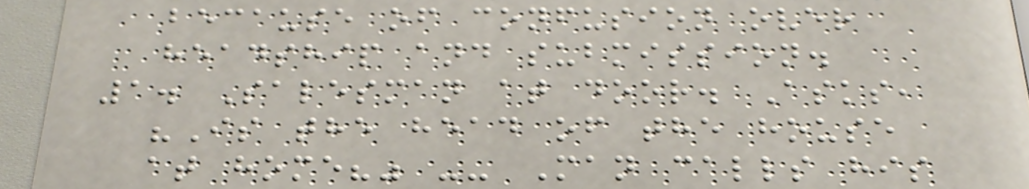because of confusion over
headship and submission.
1. Salesman at door. Asks,
"Is the head of the house
at home?" -- Man calls his
